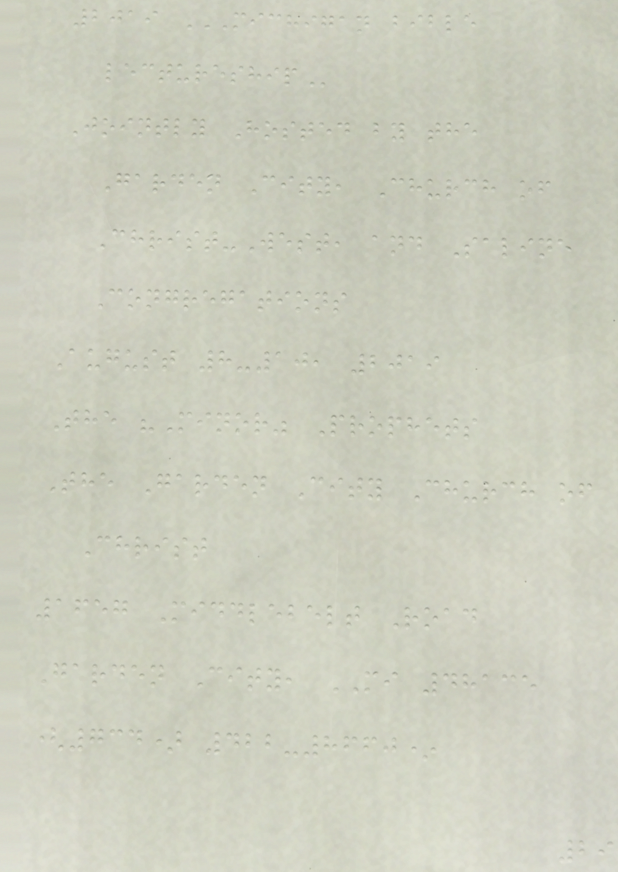2019 MICHIGAN BIBLE
LECTURESHIP
Jointly Hosted by the
Garden City, Church of
Christ-West, and Saline
Congregations
August 8-10, 2019
The "Minor" Prophets
The Garden City Church of
Christ
1657 Middlebelt Road
Garden City, MI 48135
(734) 422-8660*
29
